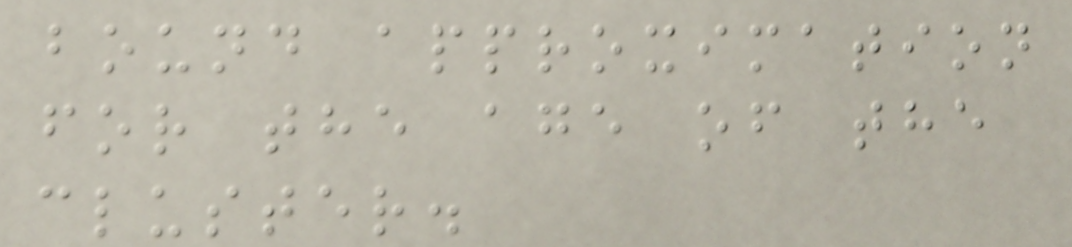bound approximation
for the age of the
cluster.
